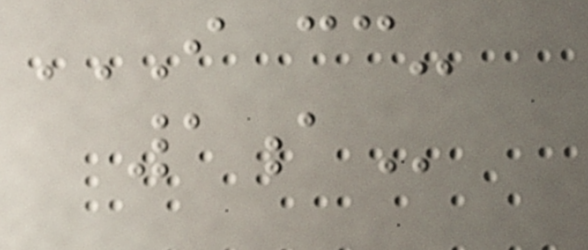I CC-
1A
